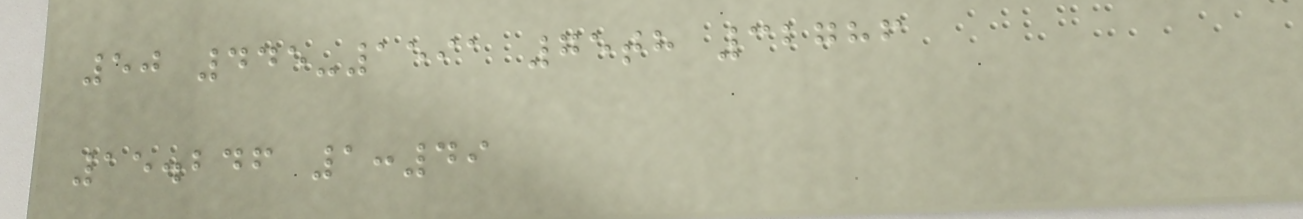50 445-1591 75th 32786
15.246 1:49
